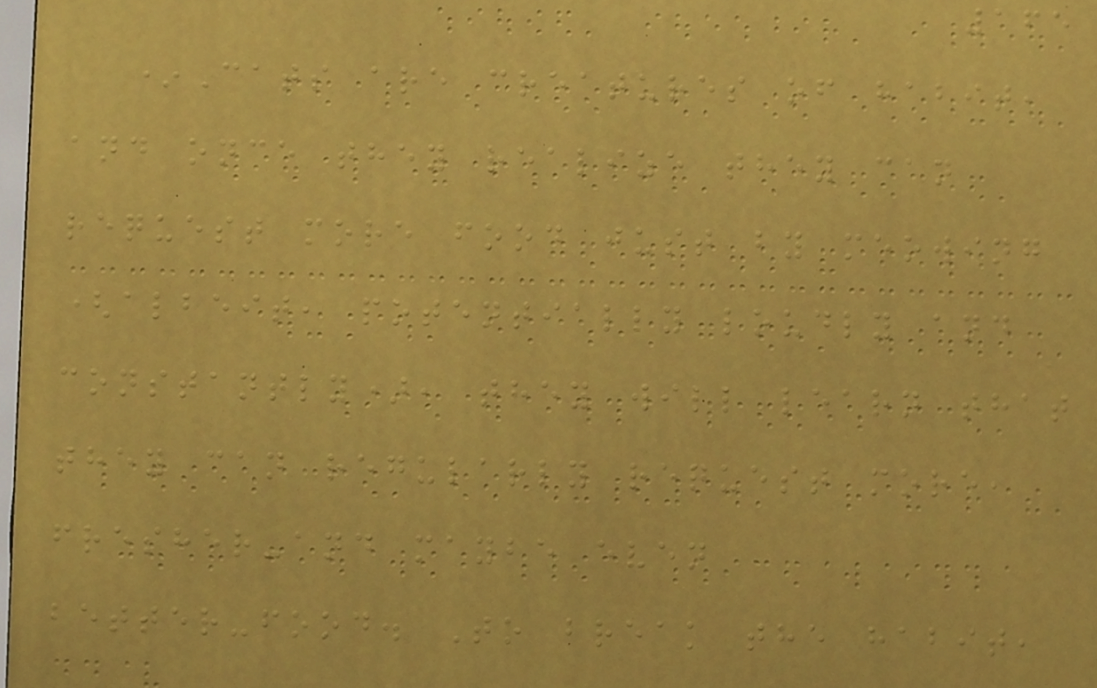165
*Cats are creatures of habit,
and once they realize they can
request more food just by meowing
(albeit, potentially loudly and
constantly), they will learn that
they can regularly request more,
fresher-and maybe even
better-food. To break the habit,
